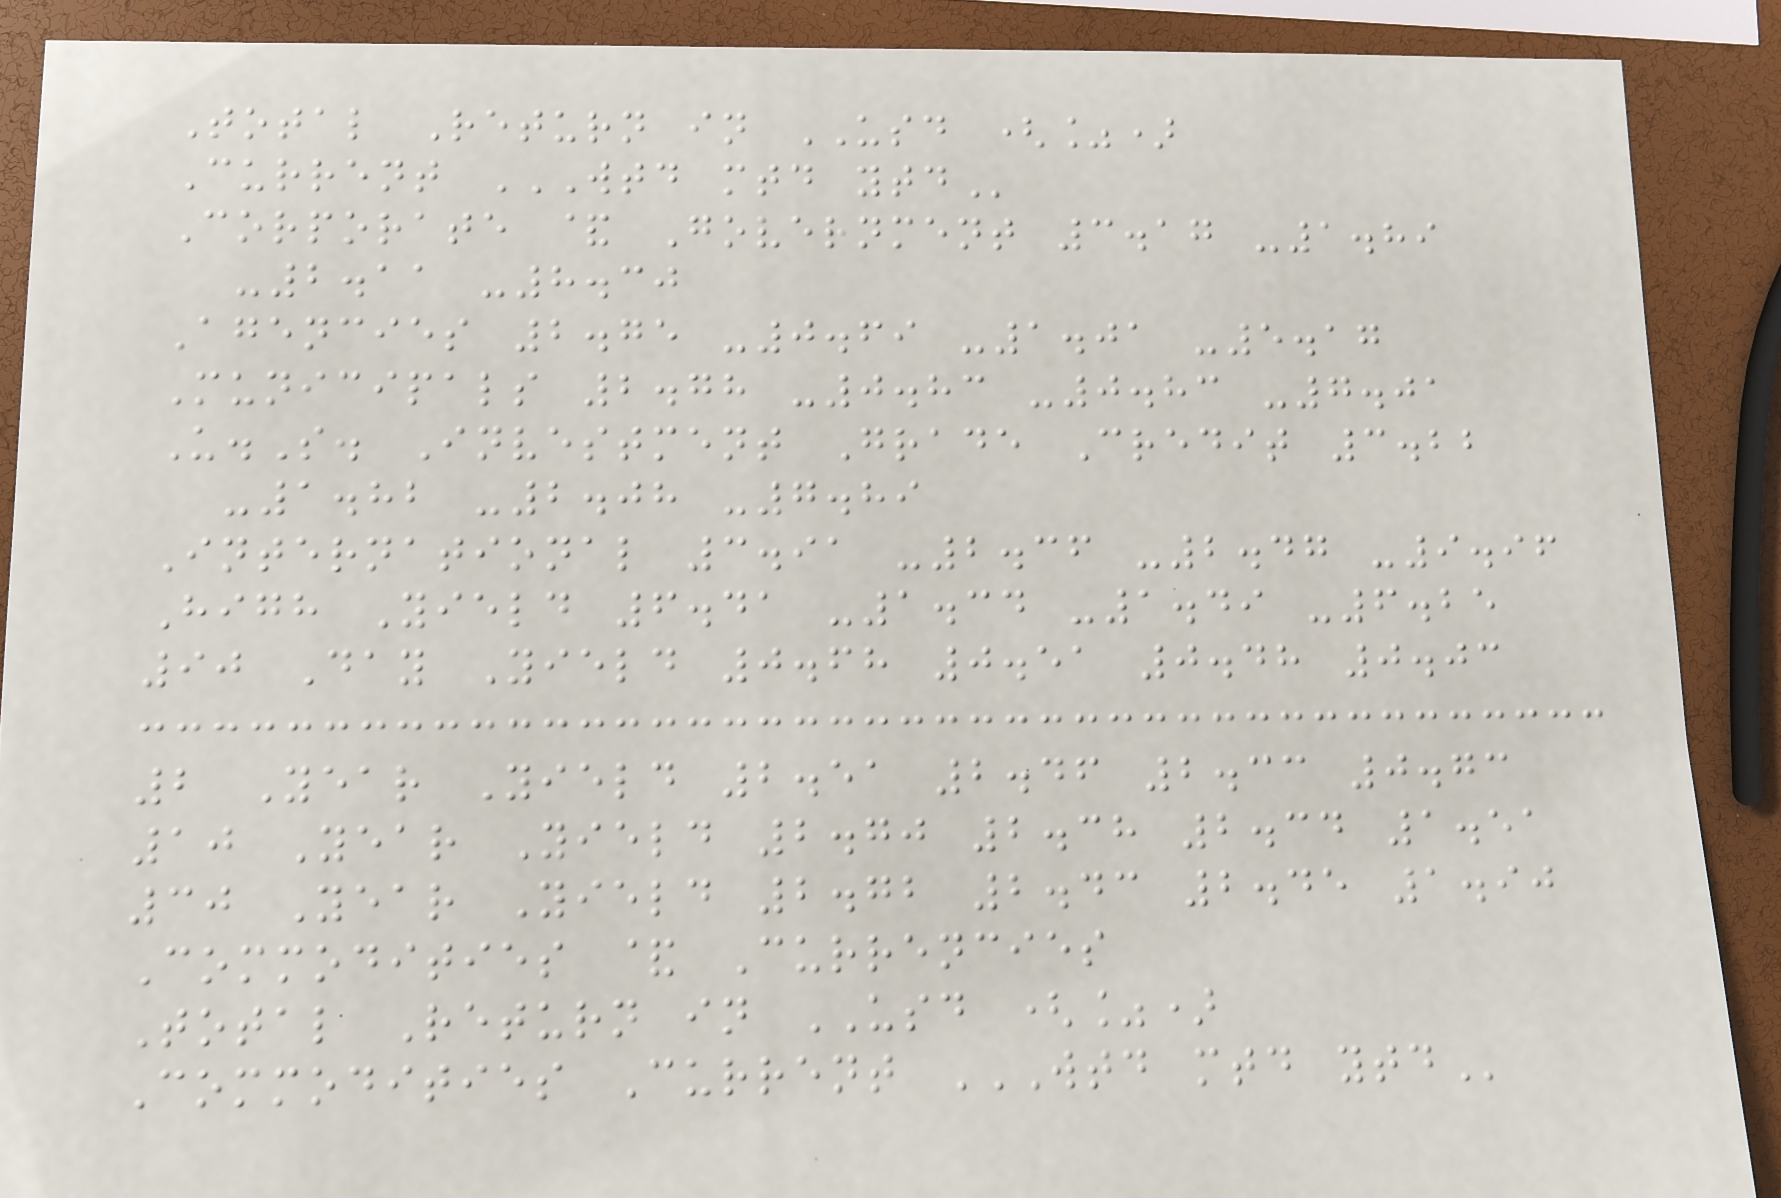Total Return in USD (%)
Current WTD MTD YTD
Corporate & Government 3.17 -1.89
-2.11 -8.30
Agencies 2.75 -0.69 -1.01 -5.17
Municipals 2.78 -0.83 -0.83 -7.01
U.S. Investment Grade Credit 3.22
-1.82 -2.08 -7.89
International 3.91 -2.36 -2.47 -9.96
High Yield 6.41 -1.34 -1.49 -6.25
90 Day Yield 0.68 0.51 0.48 0.03
2 Year Yield 2.51 2.46 2.33 0.73
10 Year Yield 2.70 2.38 2.34 1.51
30 Year Yield 2.72 2.43 2.45 1.90
Commodities & Currencies
Total Return in USD (%)
Commodities Current WTD MTD YTD
